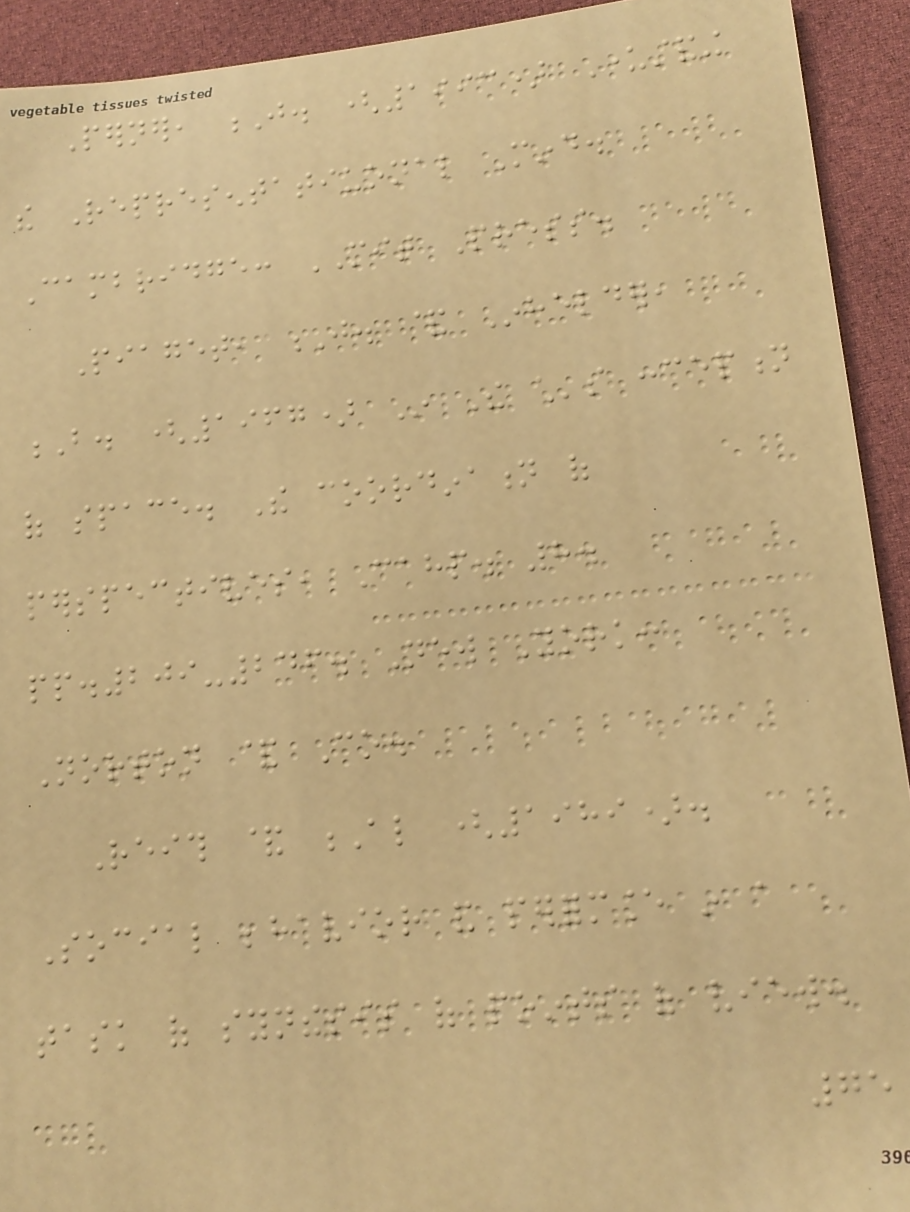Perner, J. (1993) Understanding
the Representatiuonal Mind.
Cambridge: MIT Press.
Piaget, J. & Inhelder,
B. (1967) In The child's conception
of space. The coordination of
perspectives, Cahp. 8.
pp.209-246. New York:
Norton & Co.
Reith & Al (1989).
Social behavior and performance in a
task of synthesis of points of view.
75
